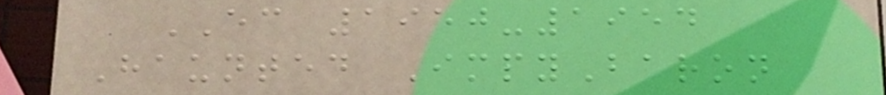EC 1950-1954
Haunted ImpyBaron
